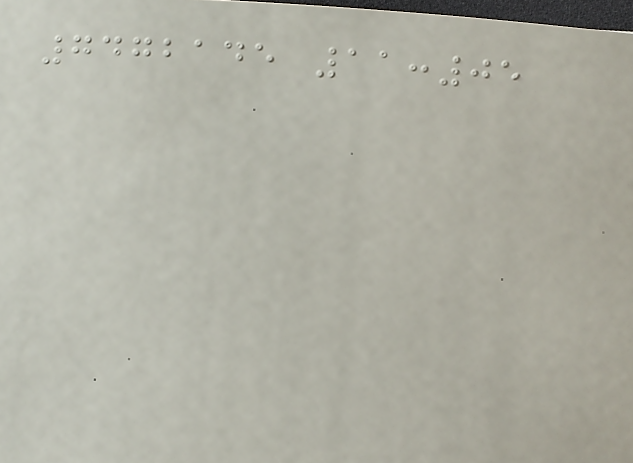7472145 11:05
